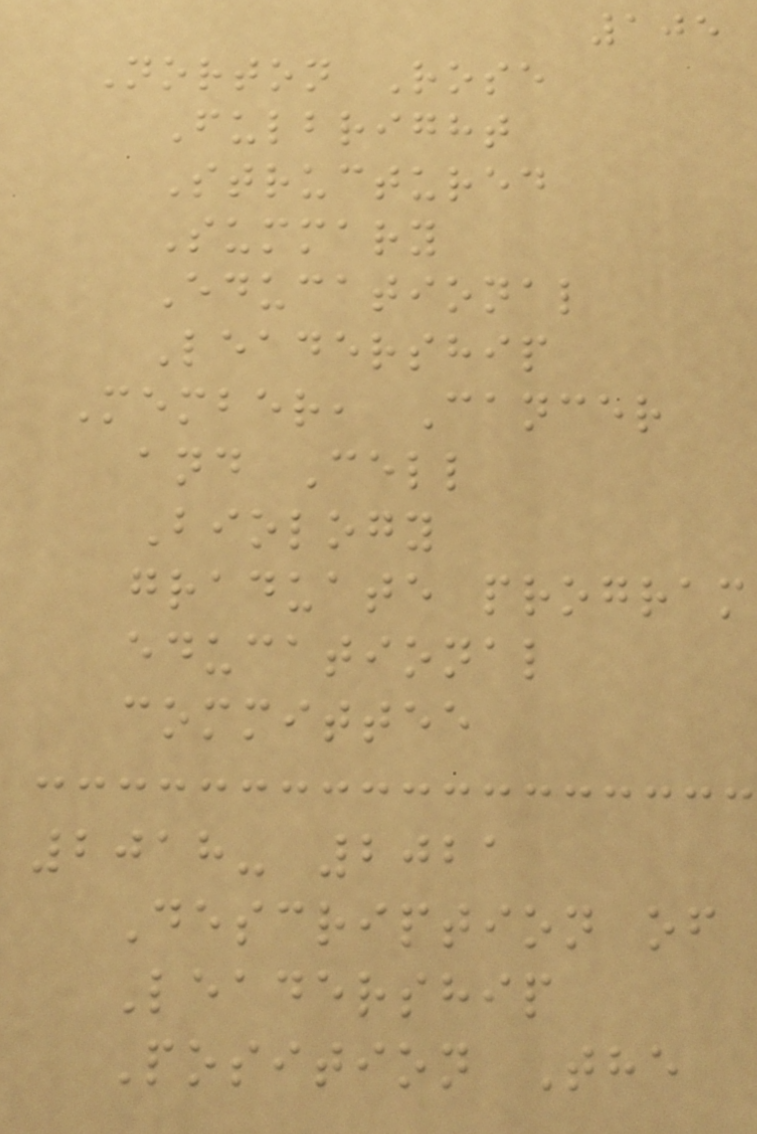105
Norton Rose
Fulbright
Structured
Summary
Educational
Leadership
Member, Cancer
and Cell
Biology
graduate program
educational
committee
2018- 2021
Description of
Leadership
Position The
